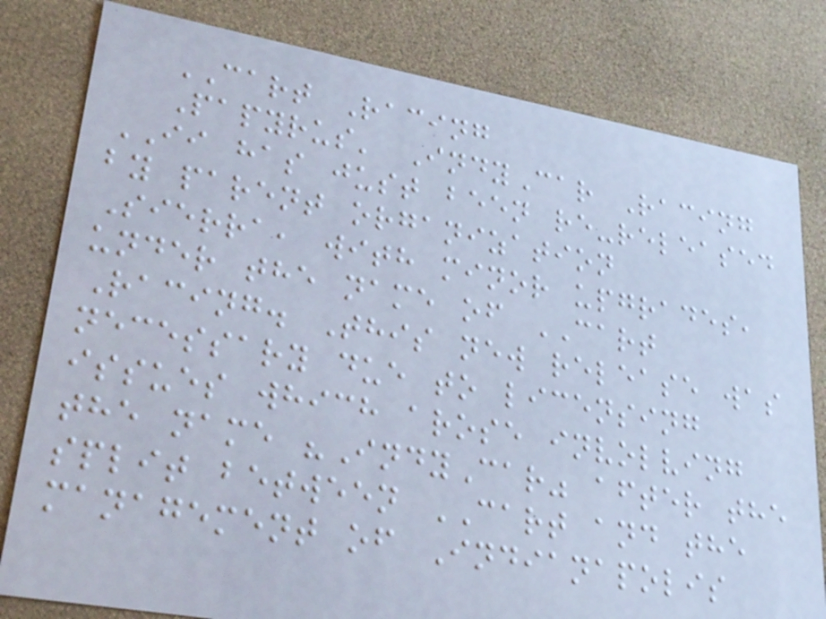CART Racing
Papyrus' IndyCar Racing
II has just been re-released
by parent organization
Sierra, with minor upgrades,
under the name of CART
Racing. This new release was
necessary due to licensing
issues which arose involving
the name "IndyCar" after the
split between CART and the
management of Indianapolis
